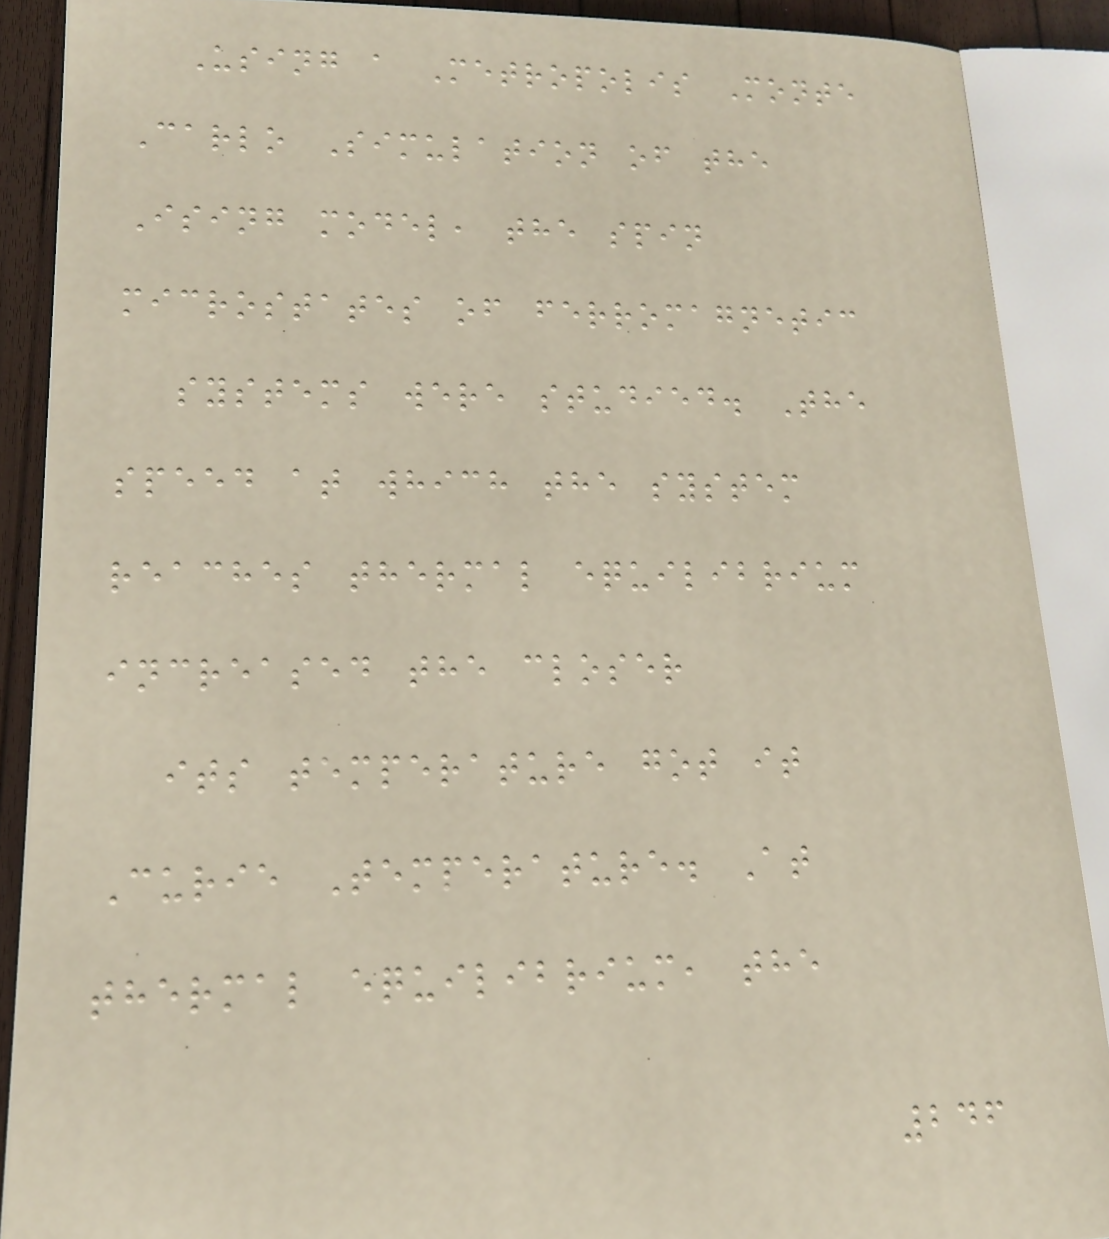Using a Metropolis Monte
Carlo Simulation of the
Ising model, the spin
microstates of ferromagnetic
systems were studied. The
speed at which the system
reaches thermal equilibrium
increased the closer
its temperature got it
Curie Temperature. At
thermal equilibrium, the
246
